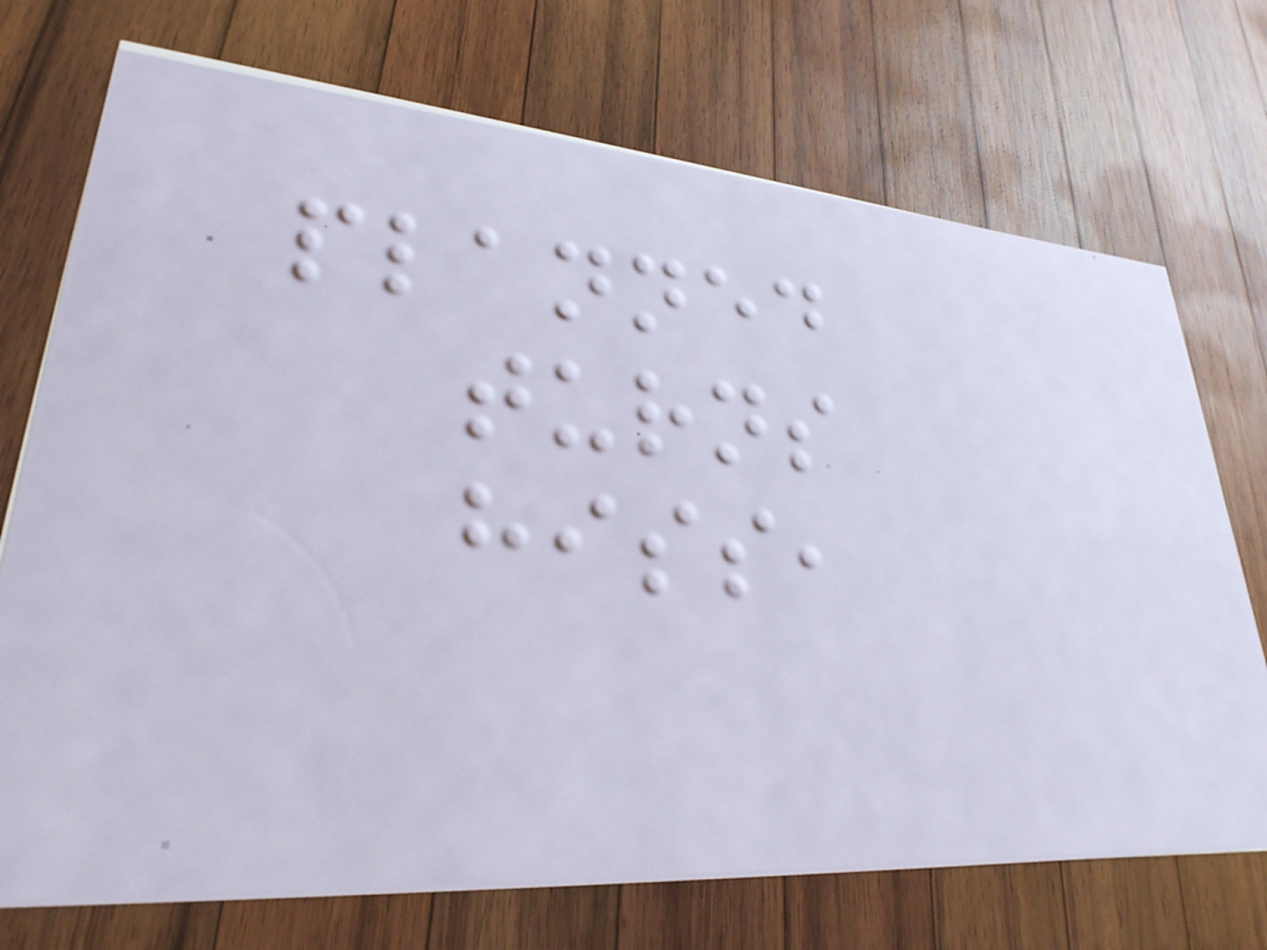planned
turns
hiss,
